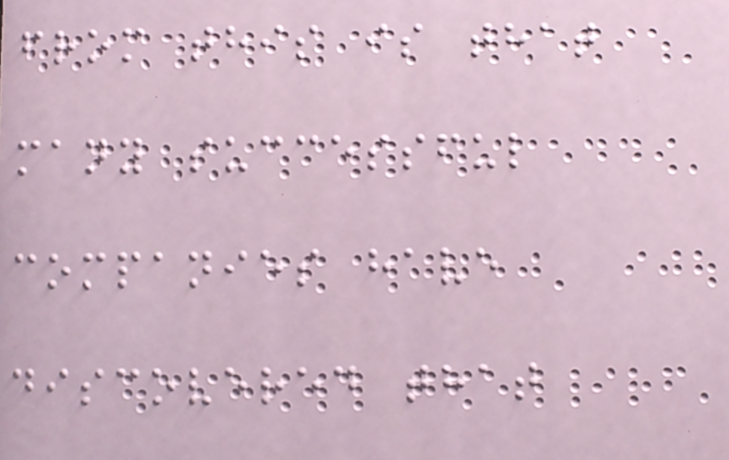from this is that
many successful
companies have
discovered that
